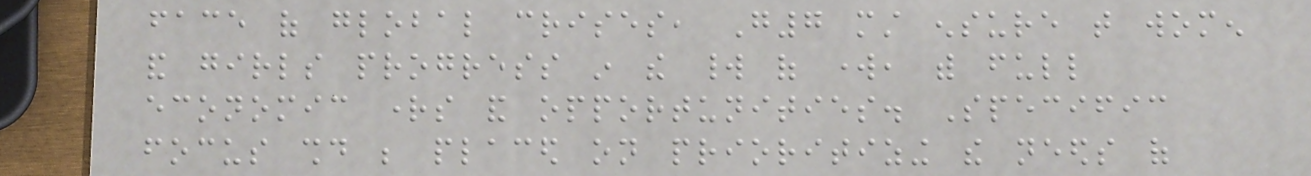face of global crises, G7 must ensure that women
and girls progress in the world of work, with full
economic rights and opportunities. Specific
focus should be placed on prioritizing the needs of
